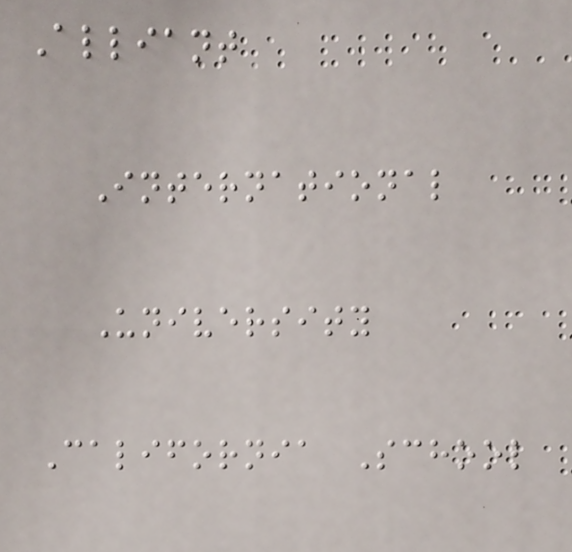Alliant
International
University
California School
